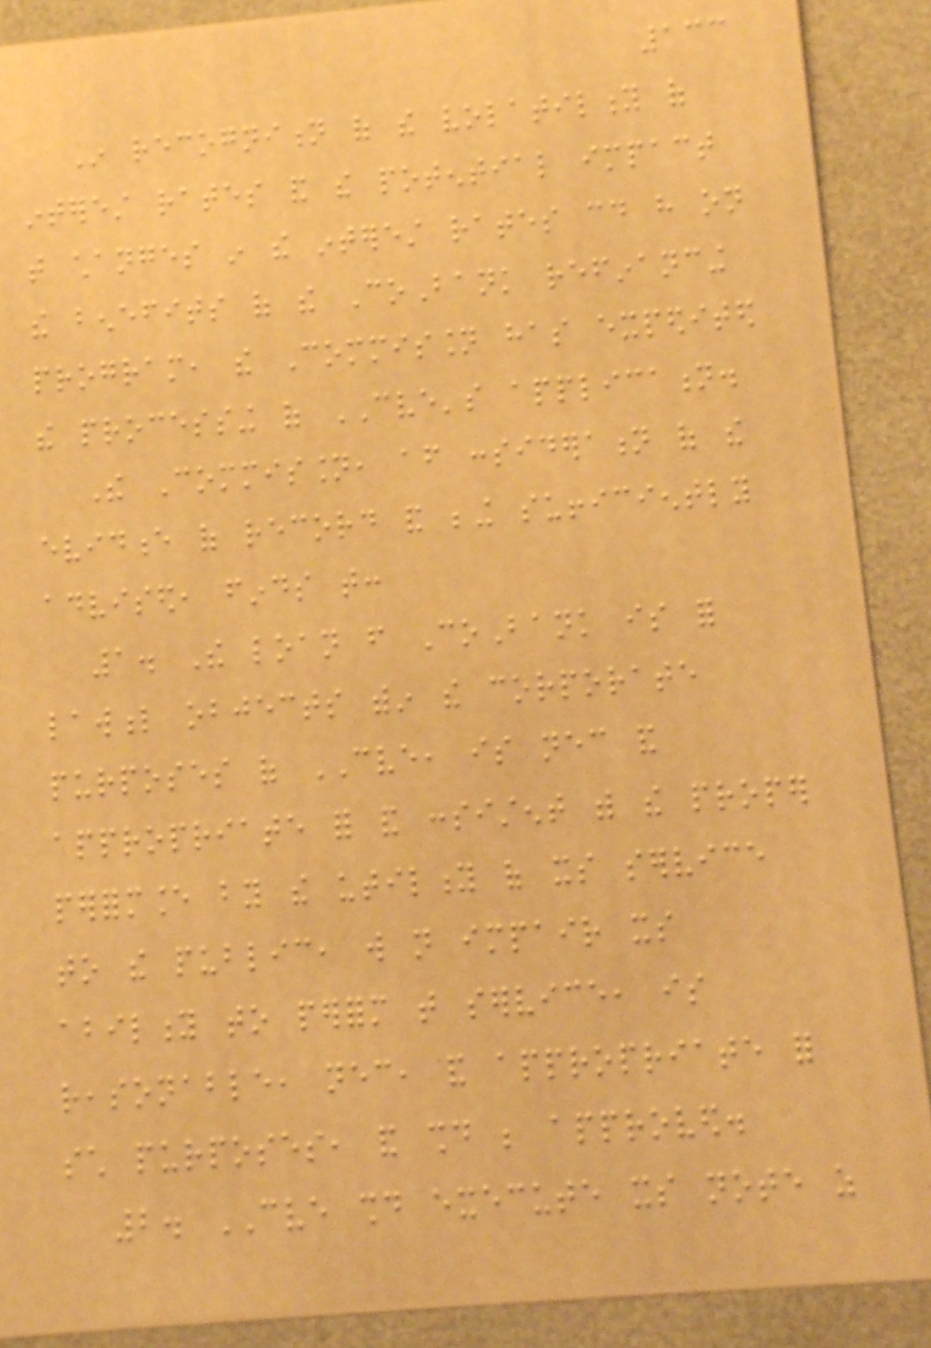133
In recognition of the volatility of
interest rates and the potential impact
that changes in the interest rates could have on
the benefits of the CoBank refinancing
program, the Commission has expedited
the processing of CVE's application.
The Commission, after consideration of the
evidence of record and being sufficiently
advised, finds that:
1. The loan from CoBank is for
lawful objects within the corporate
purposes of CVE, is necessary and
appropriate for and consistent with the proper
performance by the utility of its service
to the public, will not impair its
ability to perform that service, is
reasonable, necessary, and appropriate for
such purposes, and should be approved.
2. CVE should execute its note as
